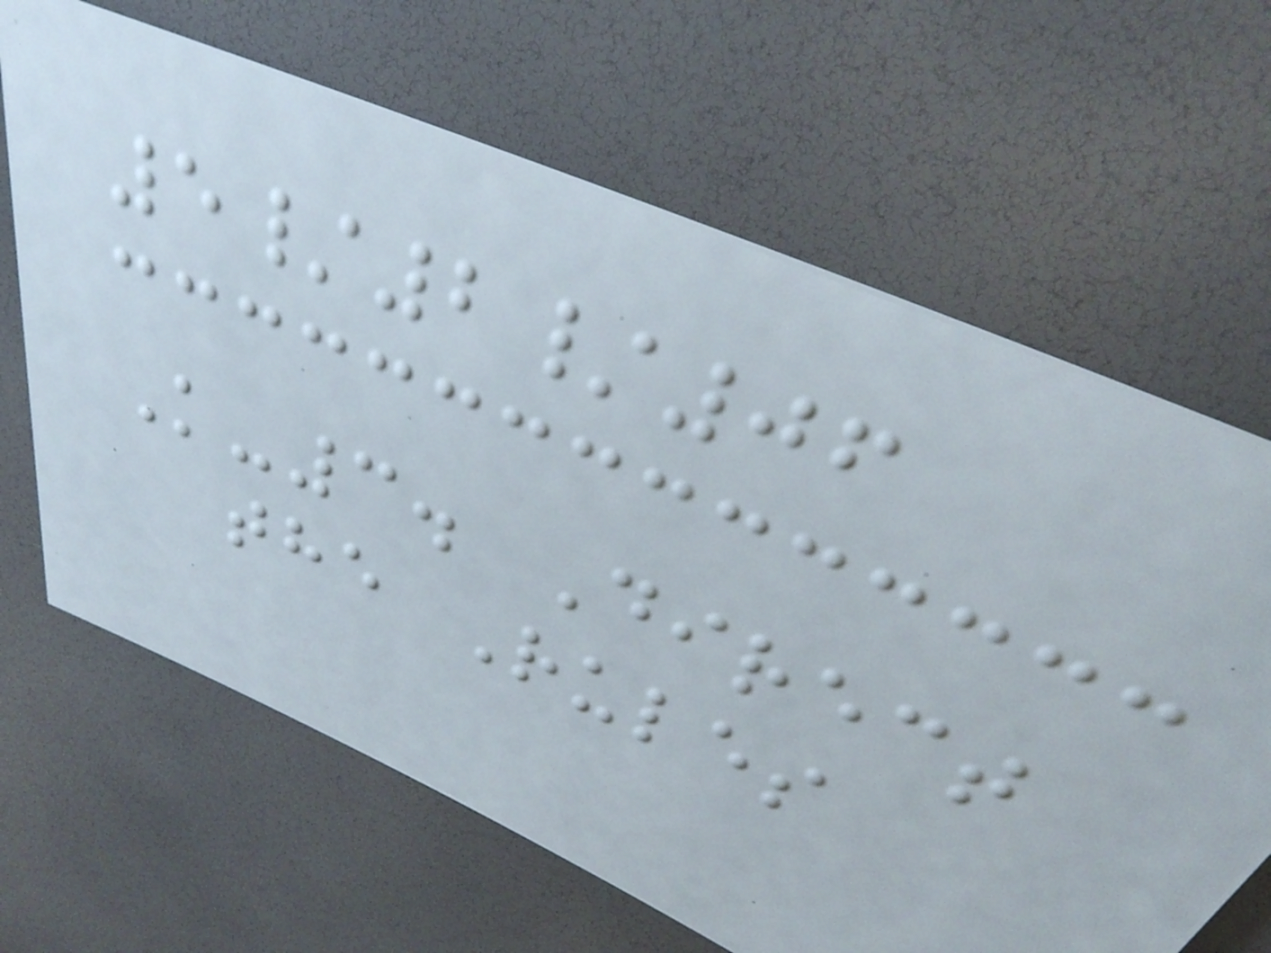5/2/06
K-3. Direct
the Rules
